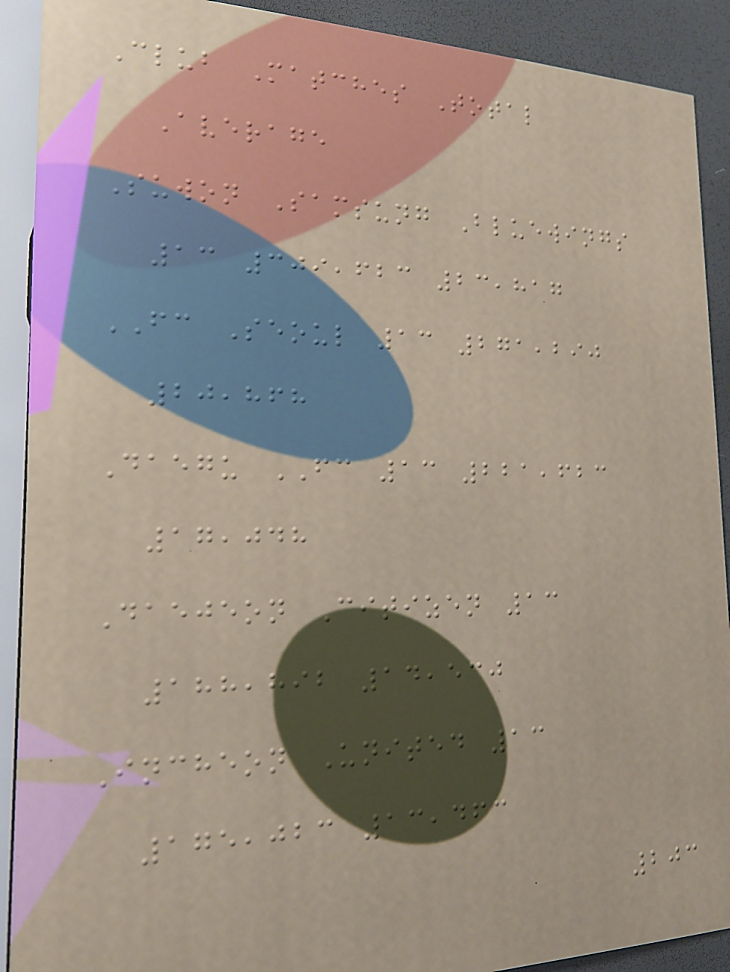Club Matches Total
Average
Suwon Samsung Bluewings
13 309,623 23,817
FC Seoul 13 271,290
20,868
Daegu FC 13 221,623
17,048
Daejeon Citizen 13
188,892 14,530
Incheon United 13
175,023 13,463
203
